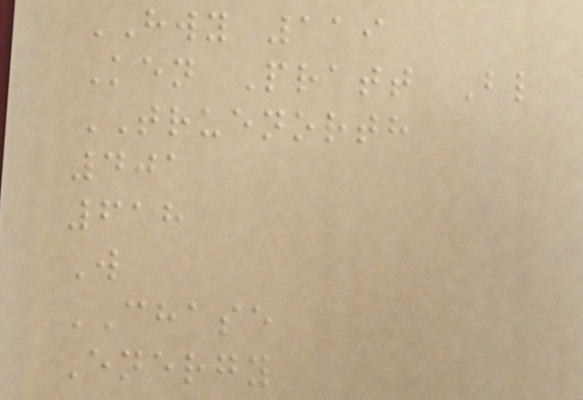HWY 119
Ken Pratt Bl
TRUENORTH
401
618
W
CHASE
Energy
